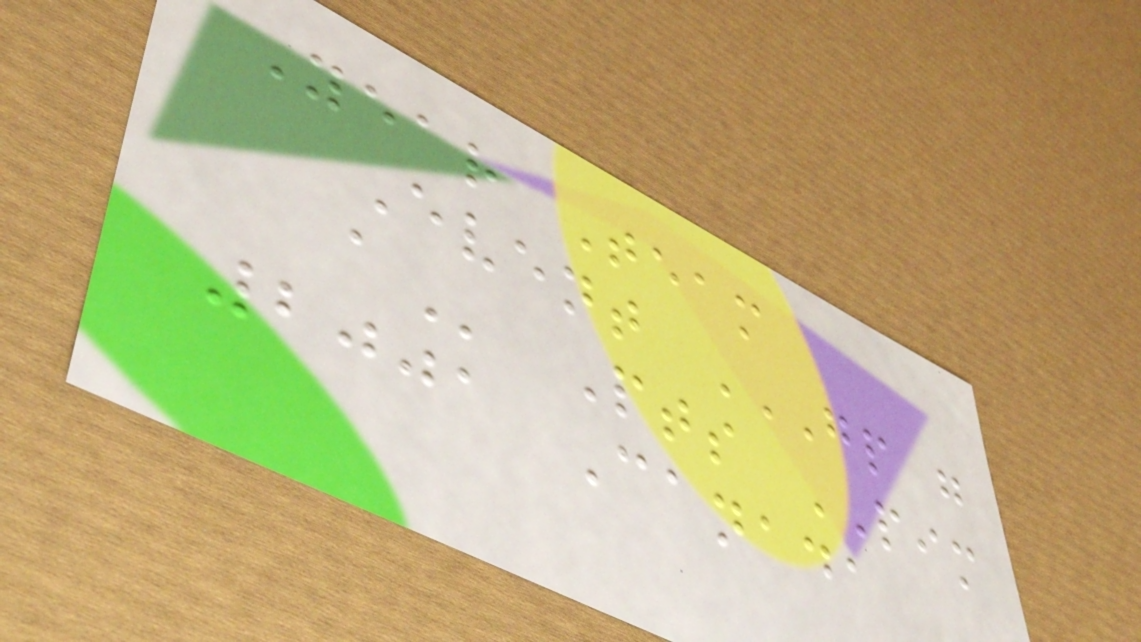Year Team
Event GP G
A Pts PIM
2001 Canada
